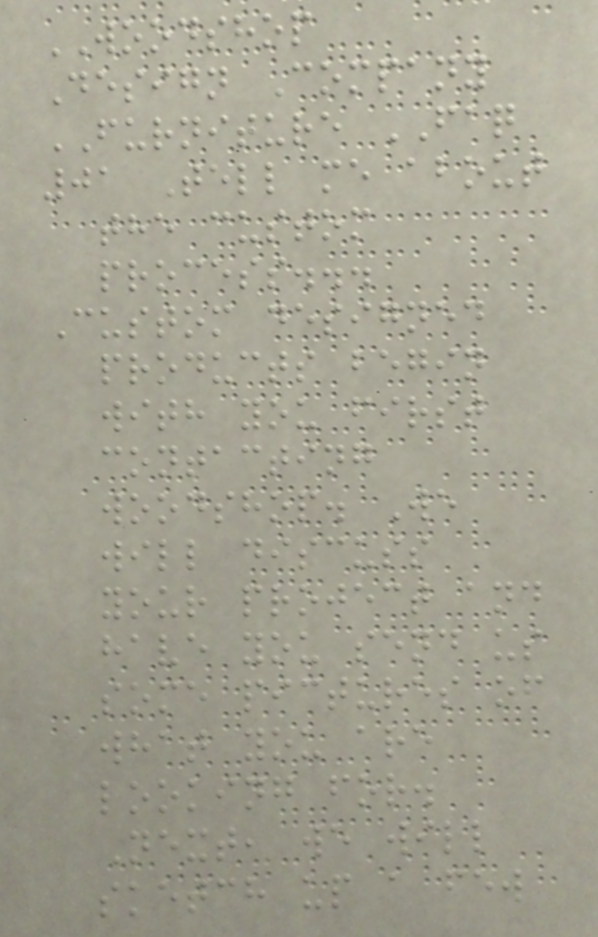WOODSHOP
Design Company
FURNITURE FAQ
01 Tell me about
the custom
process...
Custom designed
products begin
with you first
contacting
woodshop. We
will discuss
your project and
have you send us
some pictures of
what you are
looking for.
Next, we will
sketch up a few
